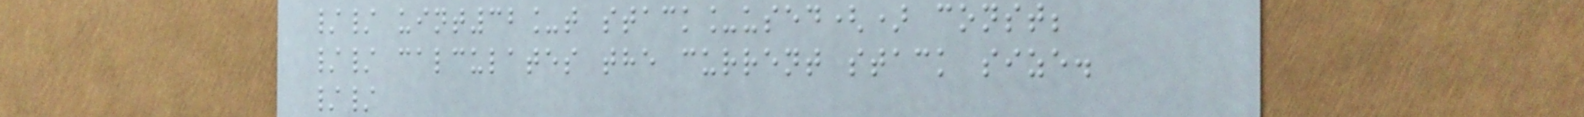// uint32_t stack_used() const;
// calculates the current stack size.
//
